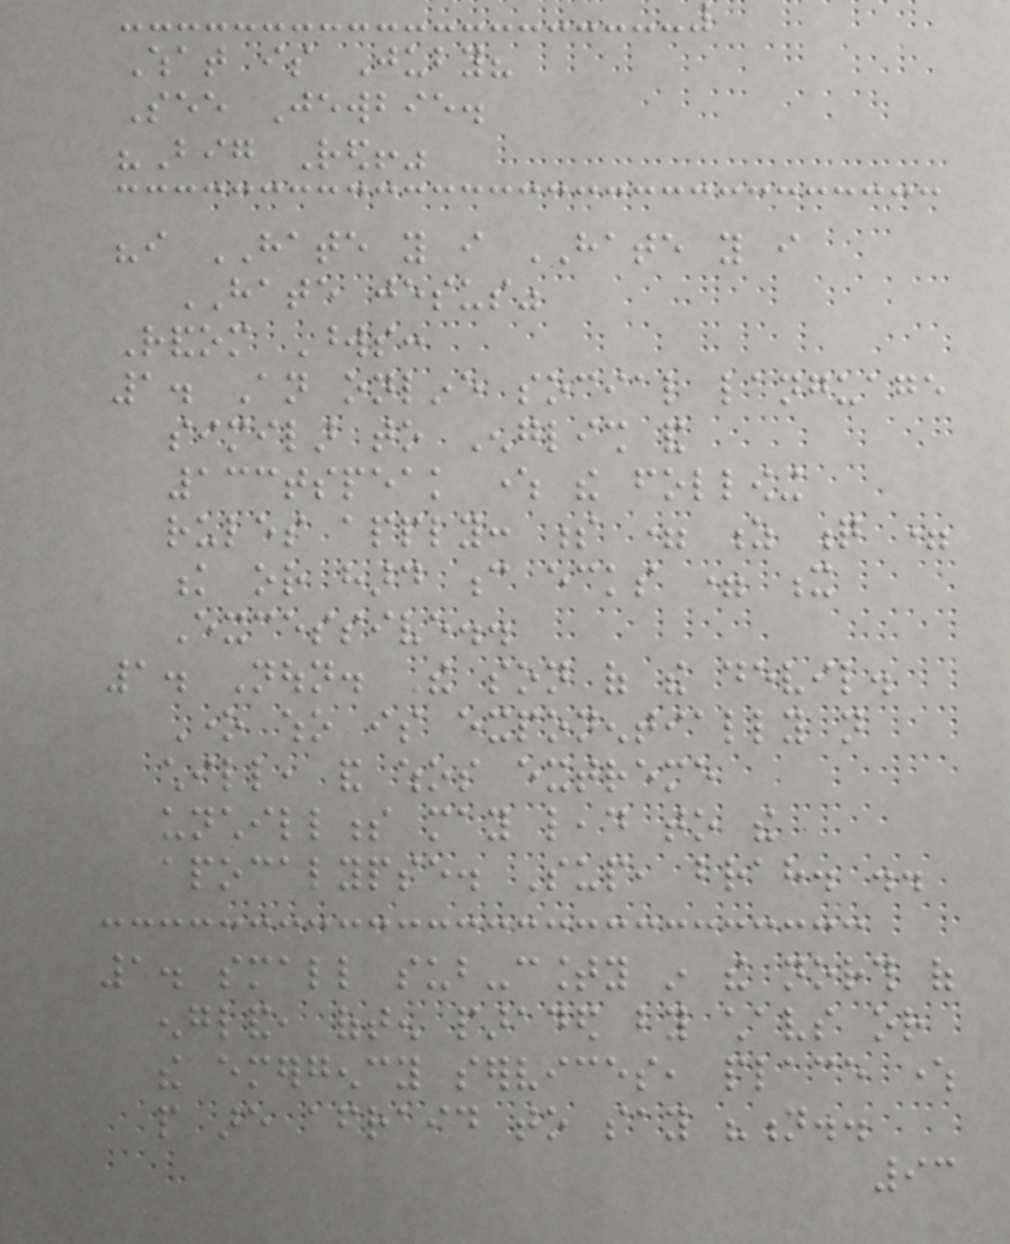What is Juby?
See Jewbie.
"Big Red!"
"i HATE you i HATE you i
HATE jesus"
Random Words:
1. An online social language
similar to English and
133tspeak where the following
rules apply: s = z q =
k or hard c ecks = x
Excessive..
1. Noun. The son of the devil.
One who is exponentially not
chill, and whos extreme
unchillness may lead to the
apocalypse. Sup, brah. ..
1. small sub-county in the north of
england, often paraded by chavs or
the emergency services, place where
people are afraid to say "n..
93
